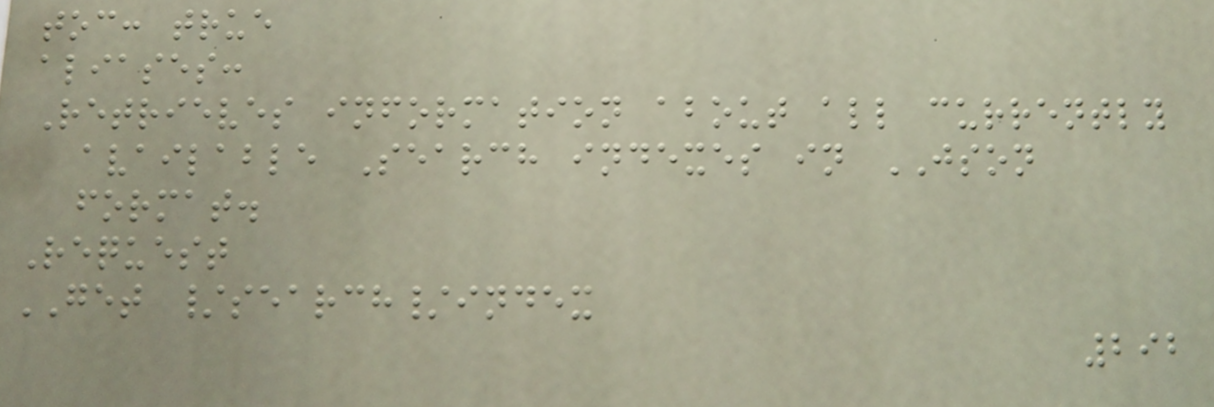toc: true
aliases:
Retrieves information about all currently
available Search indexes in JSON
format.
Request
GET /search/index
292
